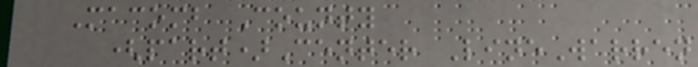Macomb County
(part)Center LineWarren
